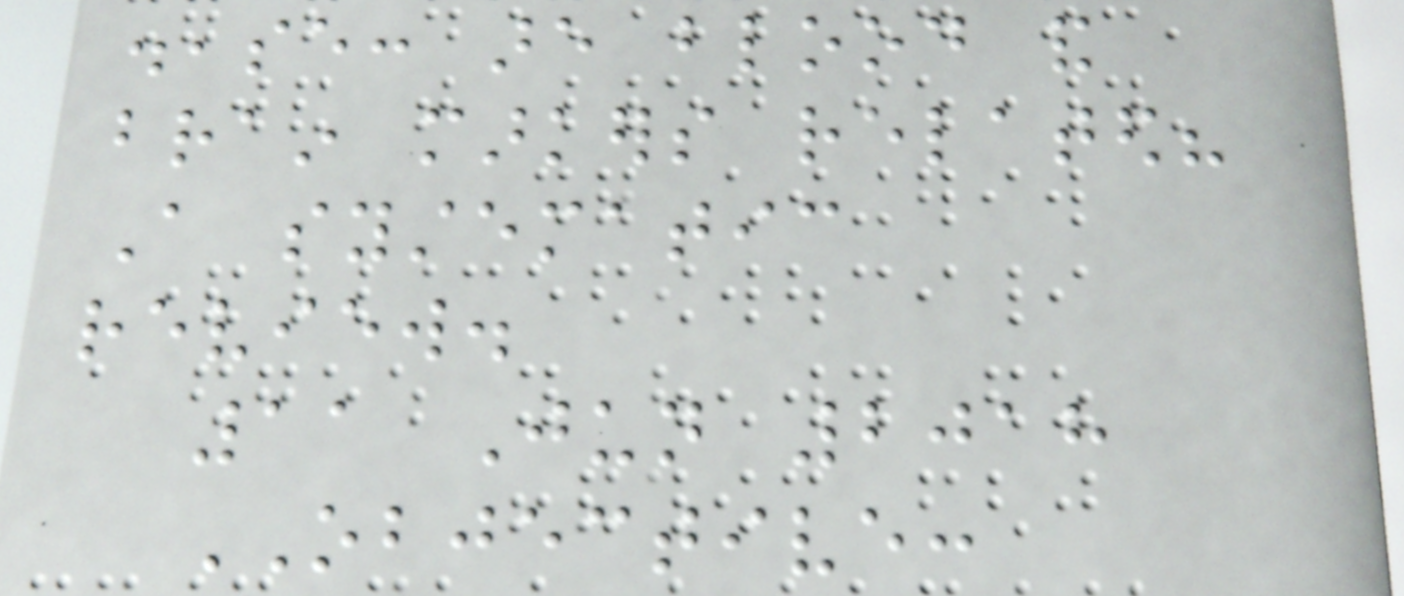disease: are blood and
brain markers related?
A systematic
review.
11 Jun 2018
OBJECTIVE:
